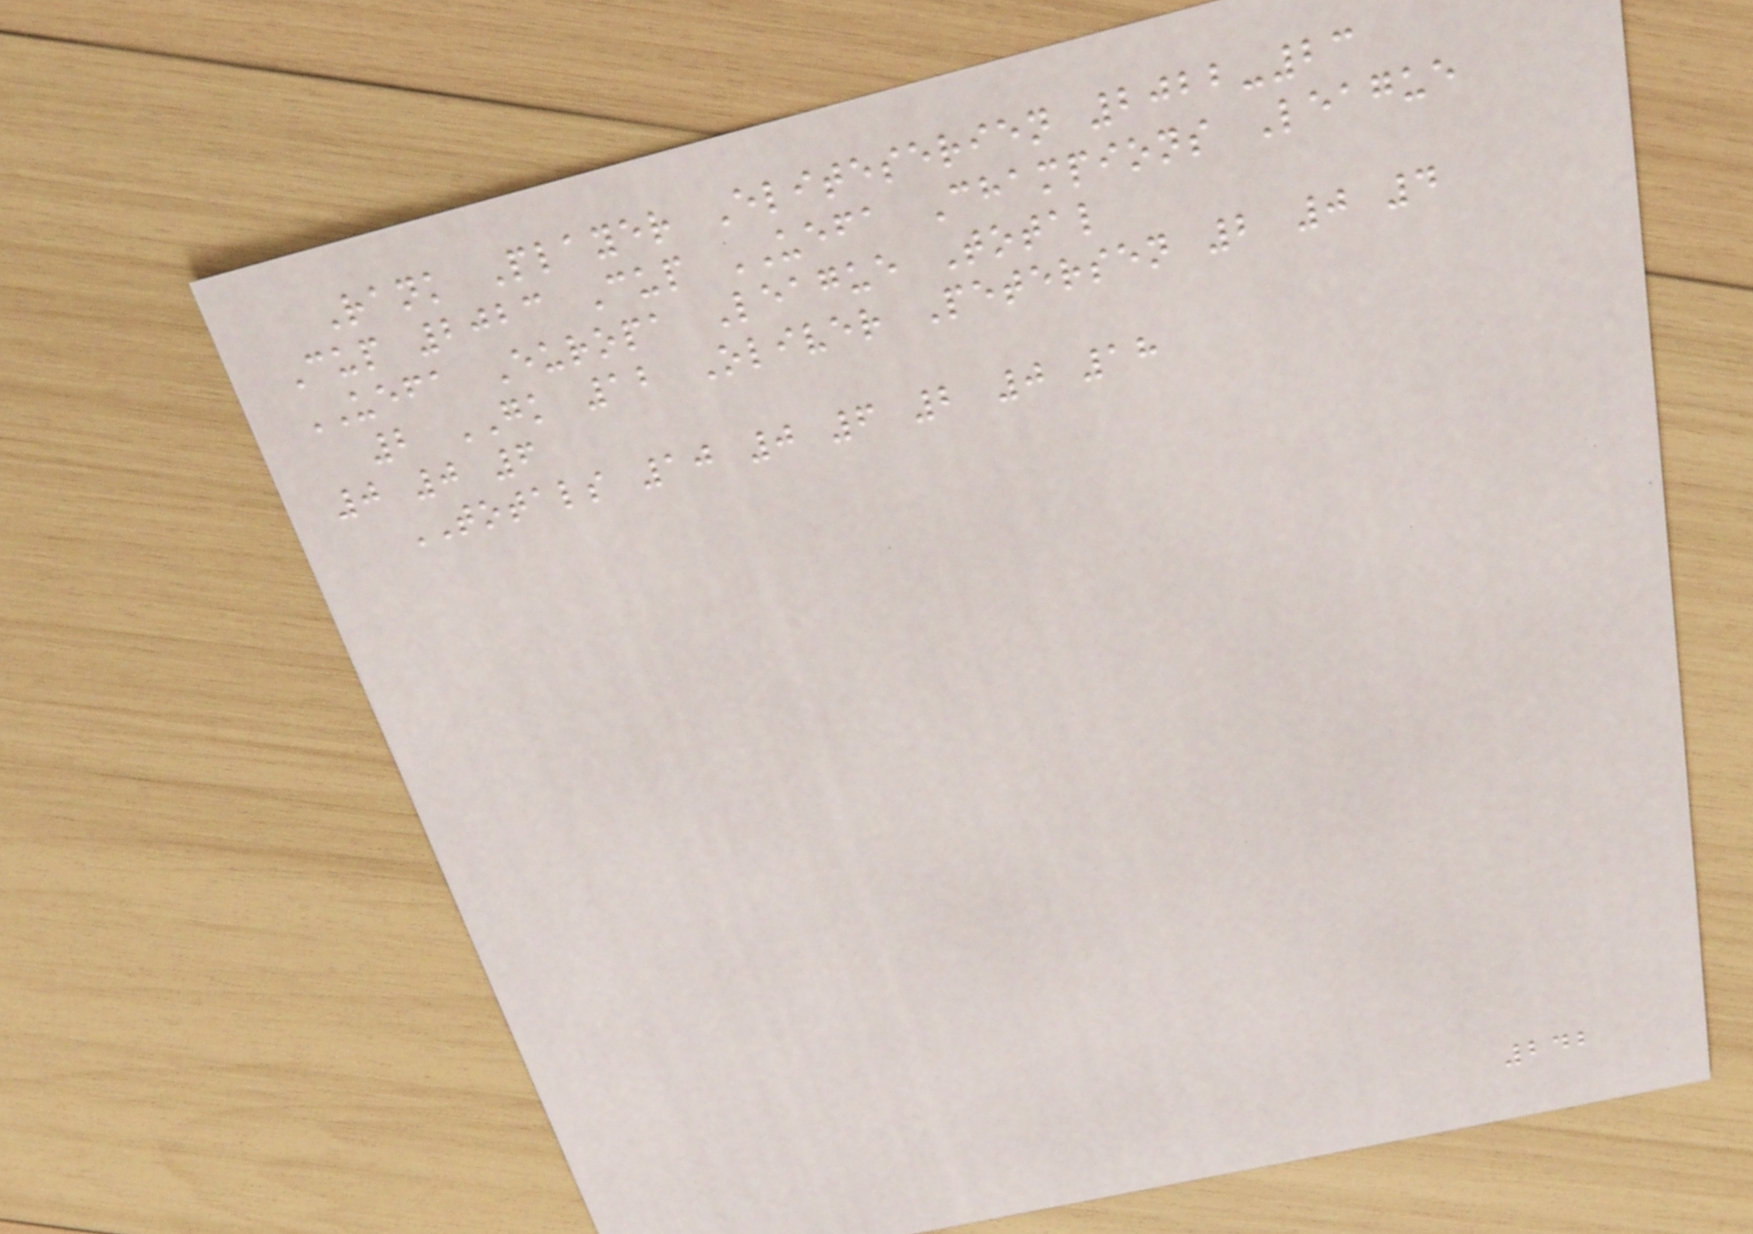Rank Player Eliteserien 2022-23
Cup 2023 Cup UEFA Champions League
UEFA Europa League Total
2 GK 12 Oliver Petersen 2 0 4
0 0 6
TOTALS 10 0 6 2 0 18
242
